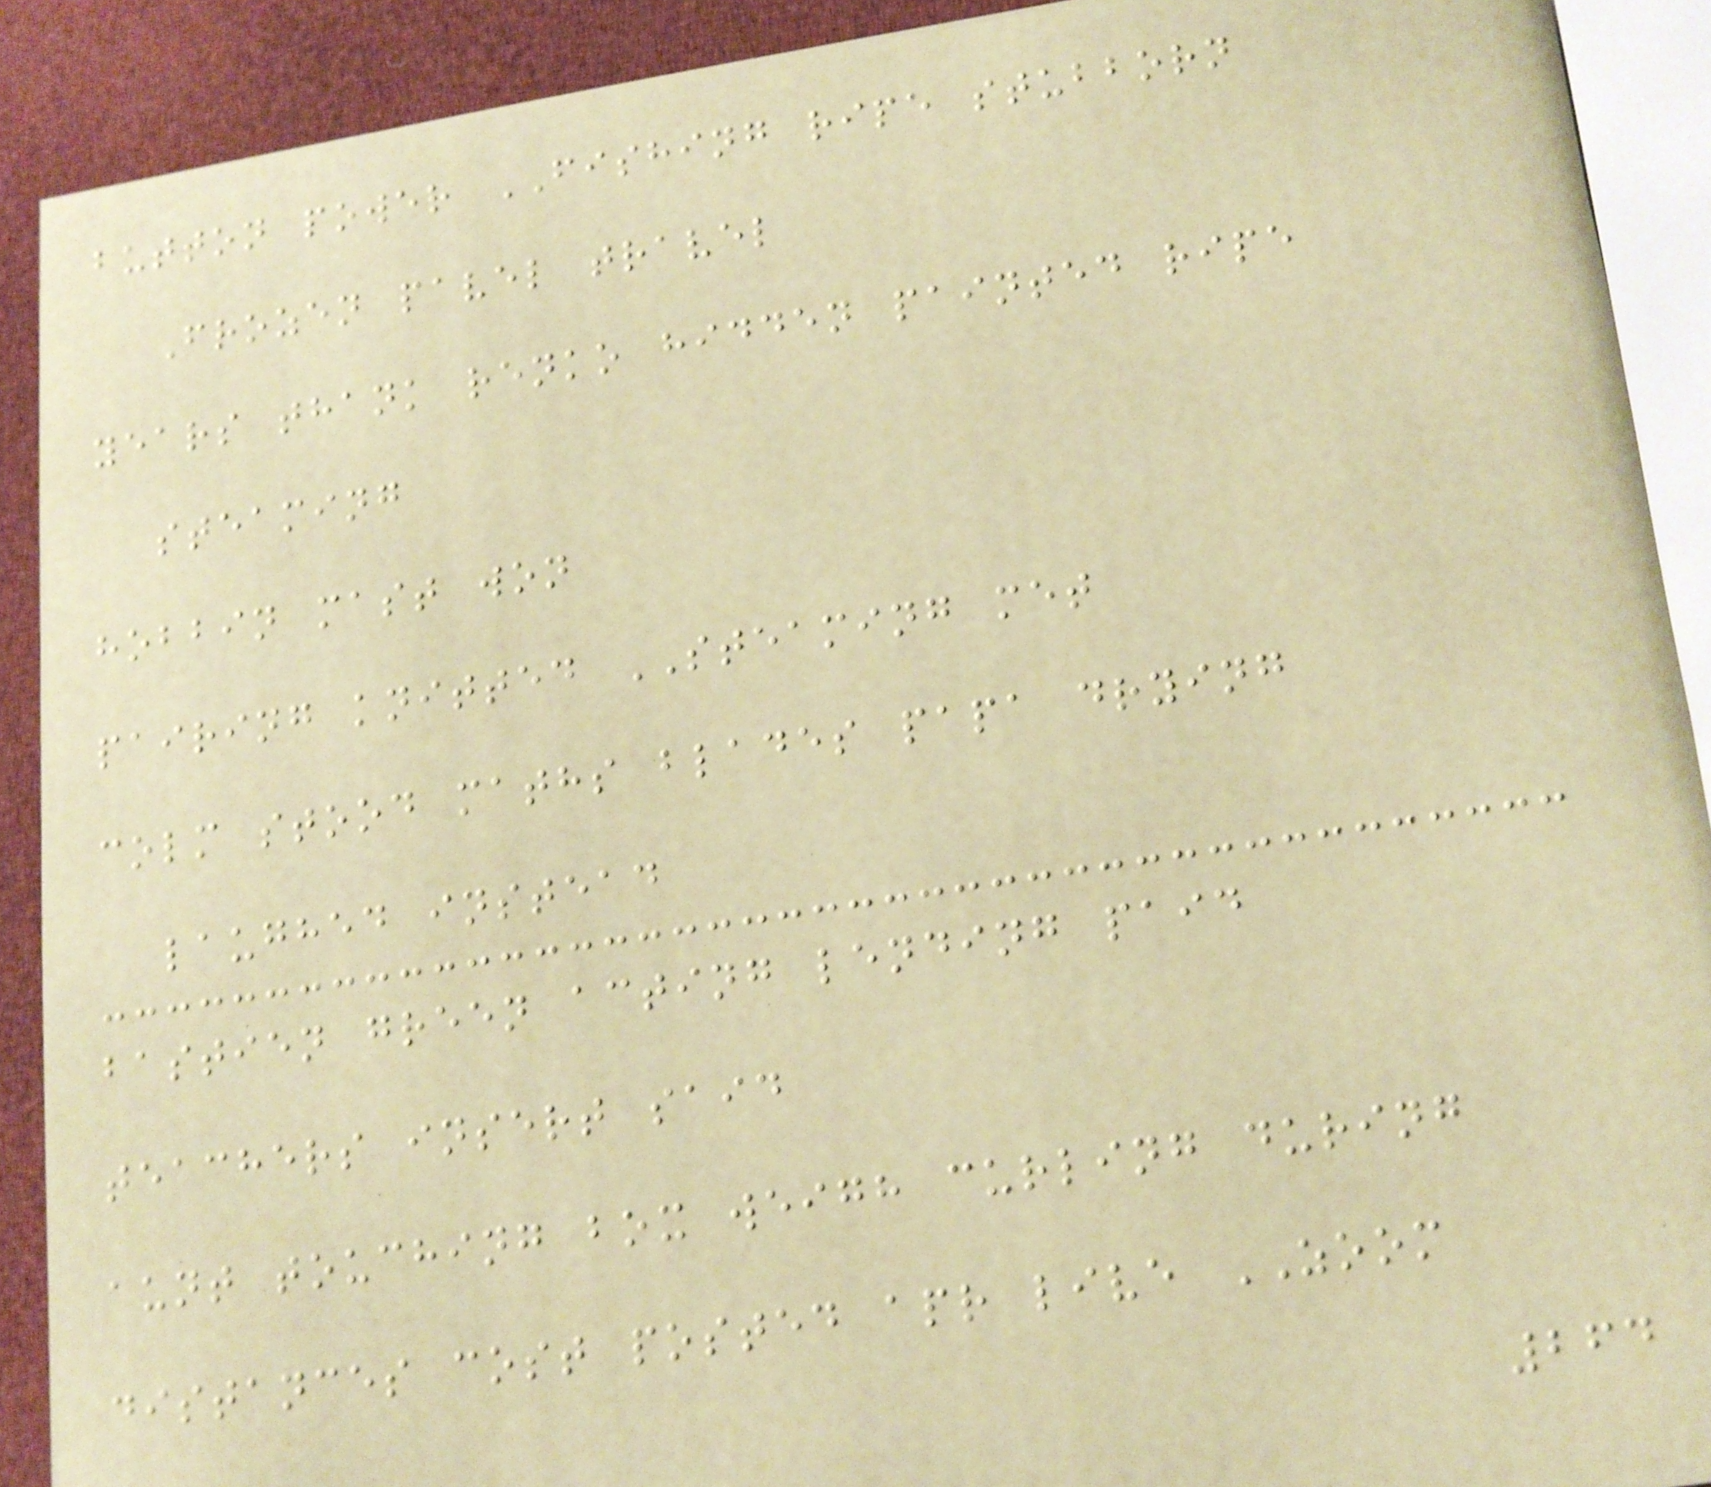button power FISHING ripe stubborn
Frozen pavel travel
years thank renko hidden painted ripe
steaming
hobbin mast won
pairing knitted STEAMING met
colm stood maths blades papa drying
laughed instead
bastien green acting lending paid
teachers insert said
aunt touching box weigh curling during
distances cost posted apr live ZOOM
264
